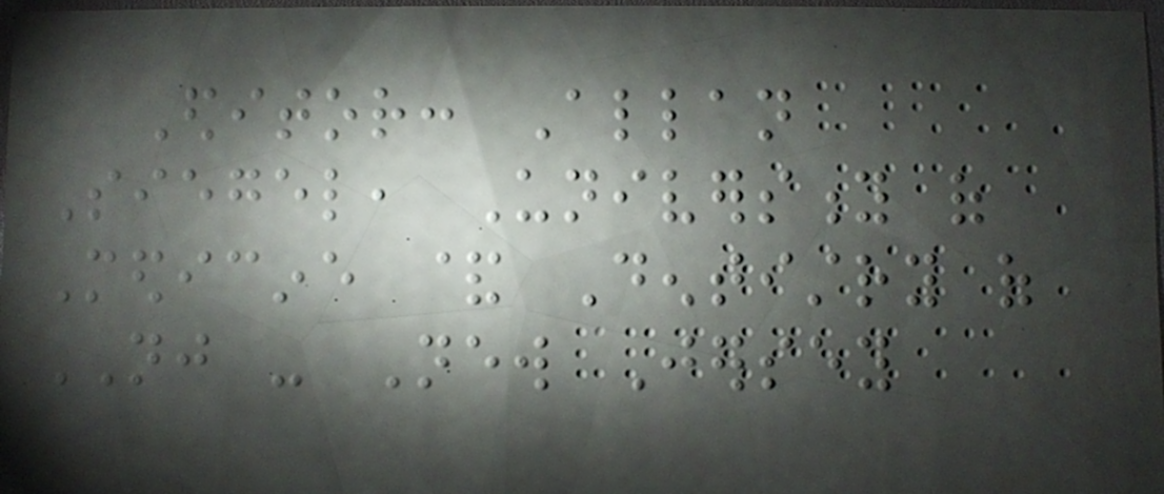Editor: Allan
Siegel, University of
Medicine & Dentistry of
NJ - New Jersey
